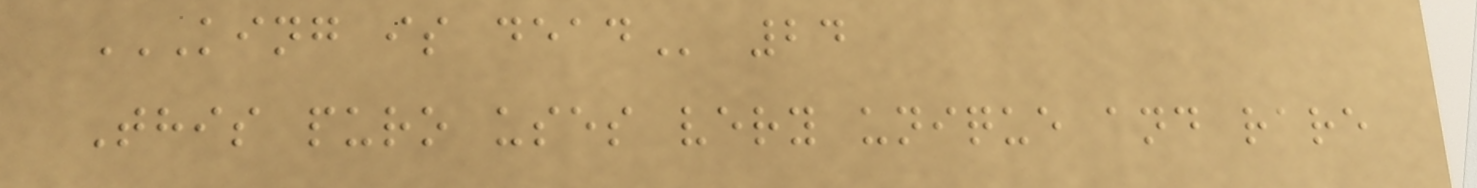KING IS DEAD 24
This puro uses very unique and rare
